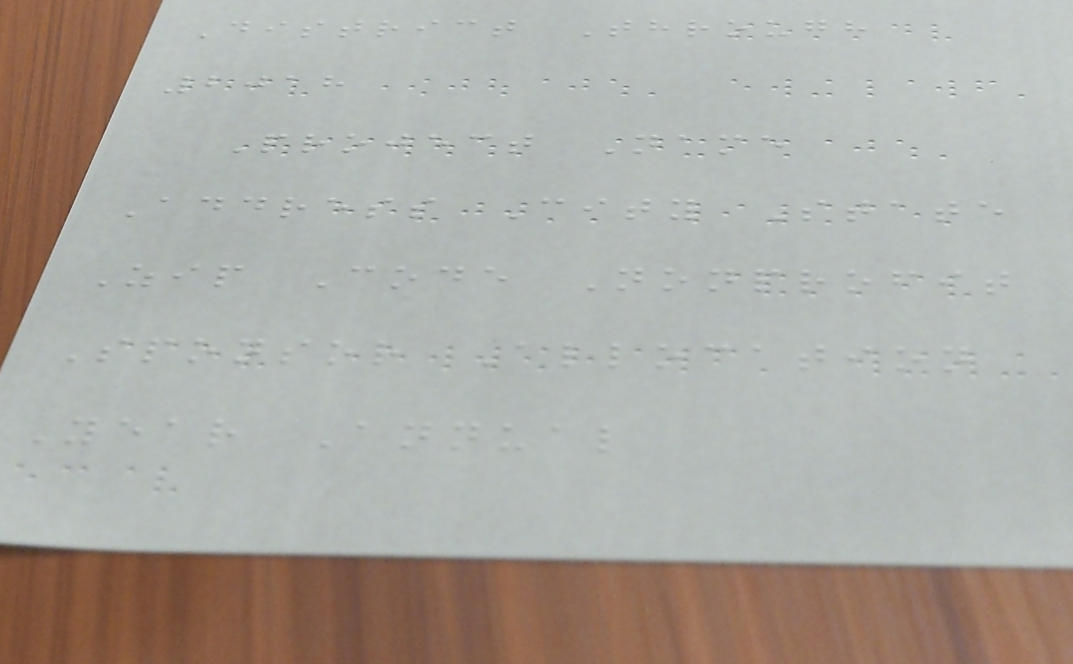District Through
2018
Project Name
Address City State
Zip Code Nonprofit
Sponsor Allocation
Year Annual
